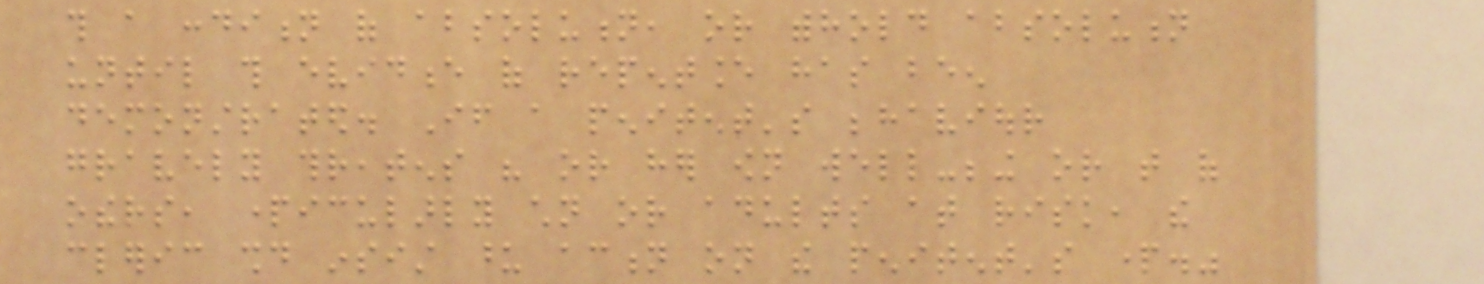this a condition of absolution, or withhold absolution
until this evidence of repentance has been
demonstrated. If a penitent's behaviour
gravely threatens his or her own well-being or that of
others, particularly children or adults at risk, the
cleric should insist upon action on the penitent's part."
